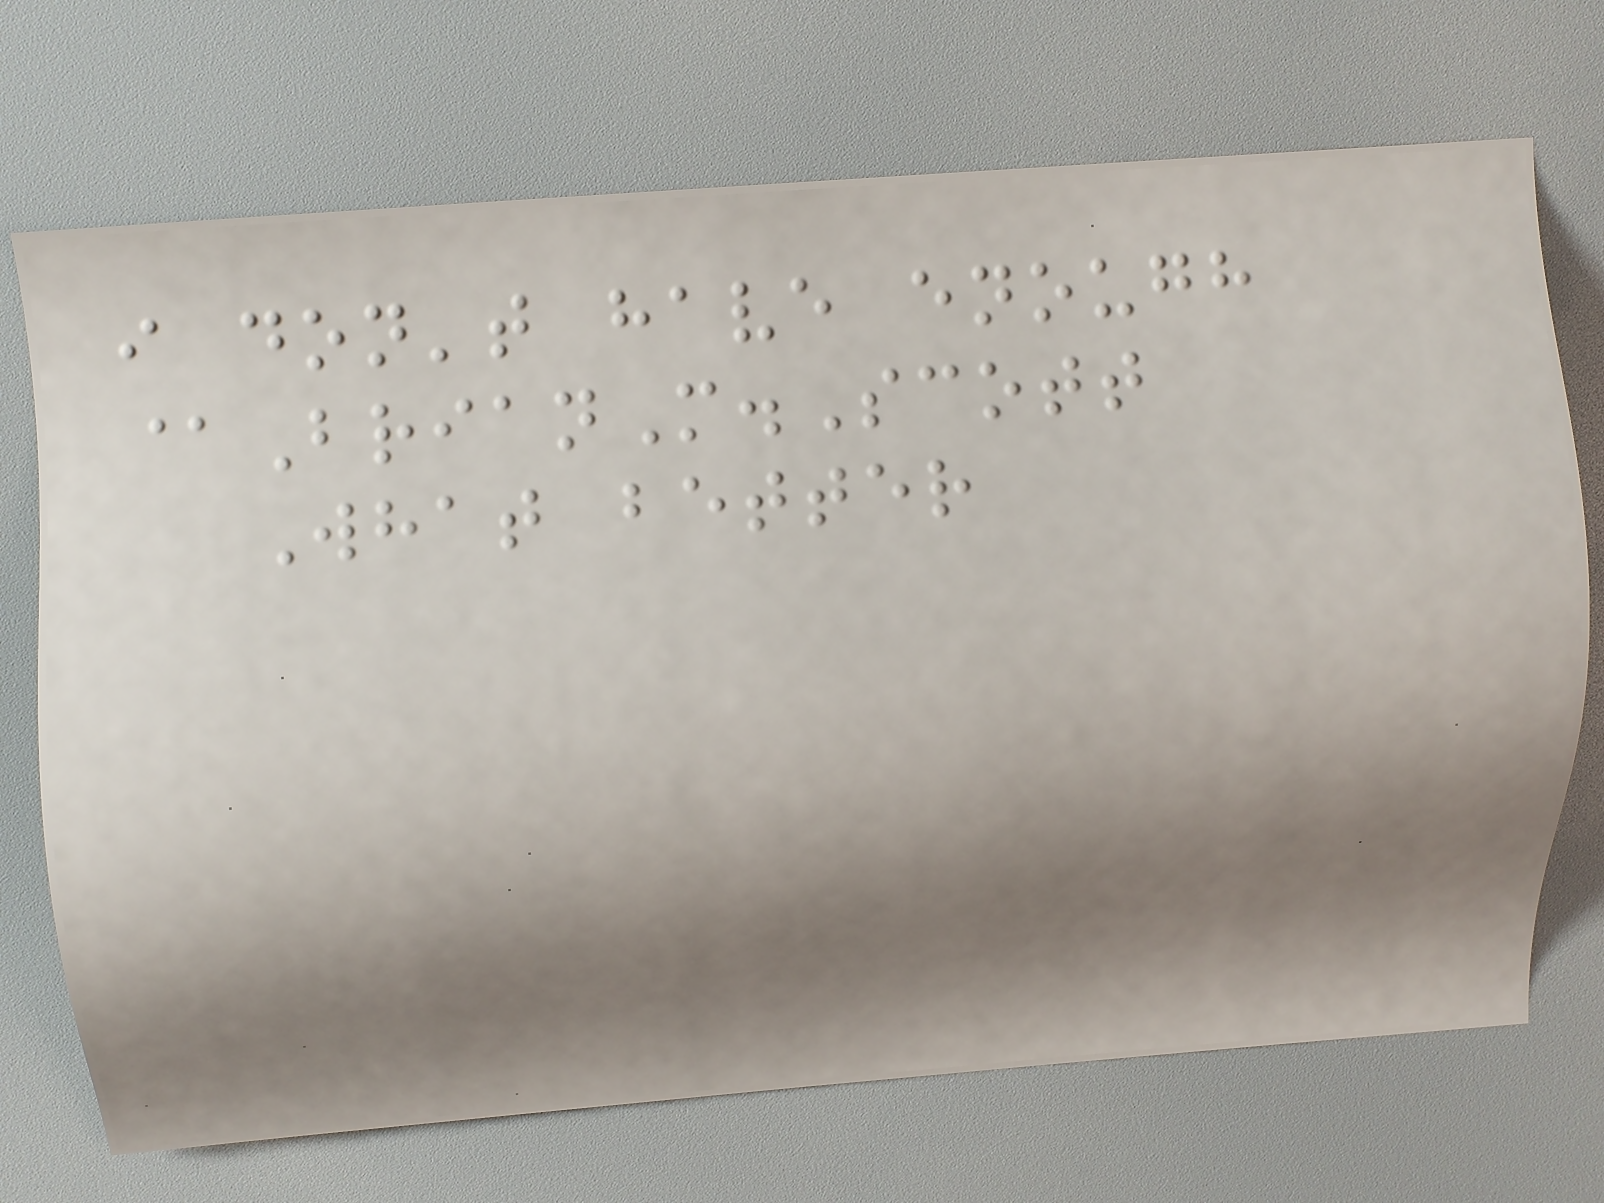i don't have enough
@BrianM.Scott
What better
